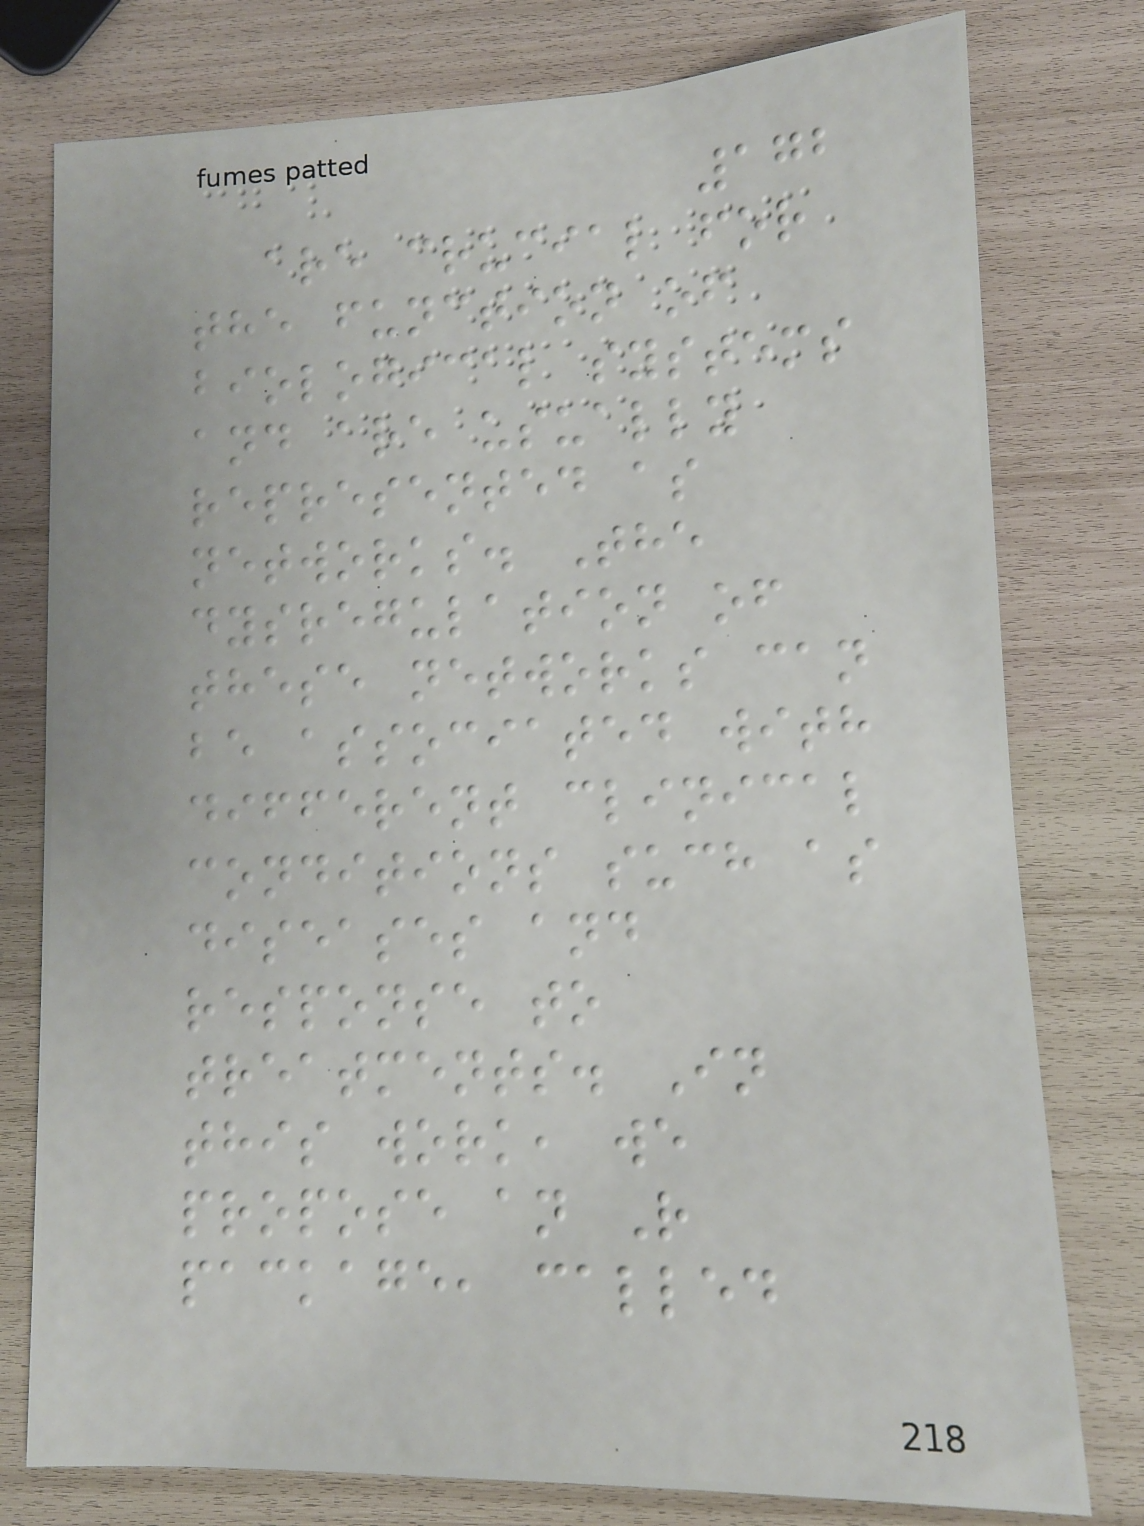172
are crucial for
the function of
biological systems
and are usually
represented as
networks. The
dysregulation of
these networks can
be associated with
different clinical
conditions such as
diseases and
response to
treatments. In
this work, we
propose an R
package, called
